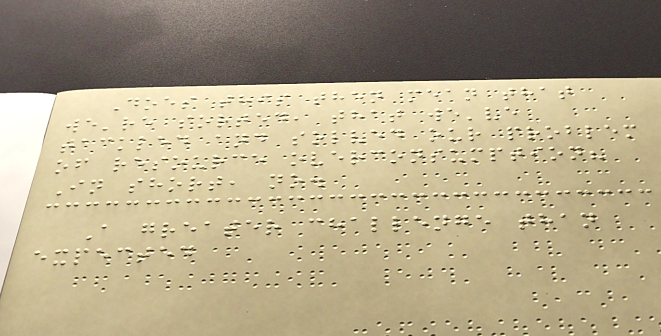Does this then mean that
we're sorted, that we've
tackled and solved our problem
of resource overconsumption?
In short, no.
A greater challenge than
expected
